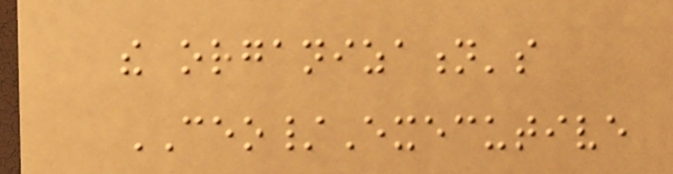the organization's
CEO/Executive
